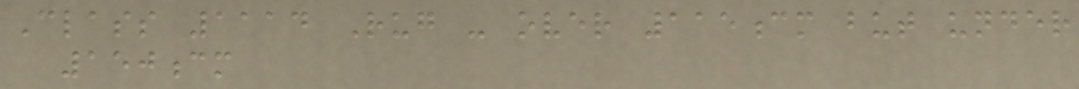Class 1114 Rug - over 115cm but under
150cm
